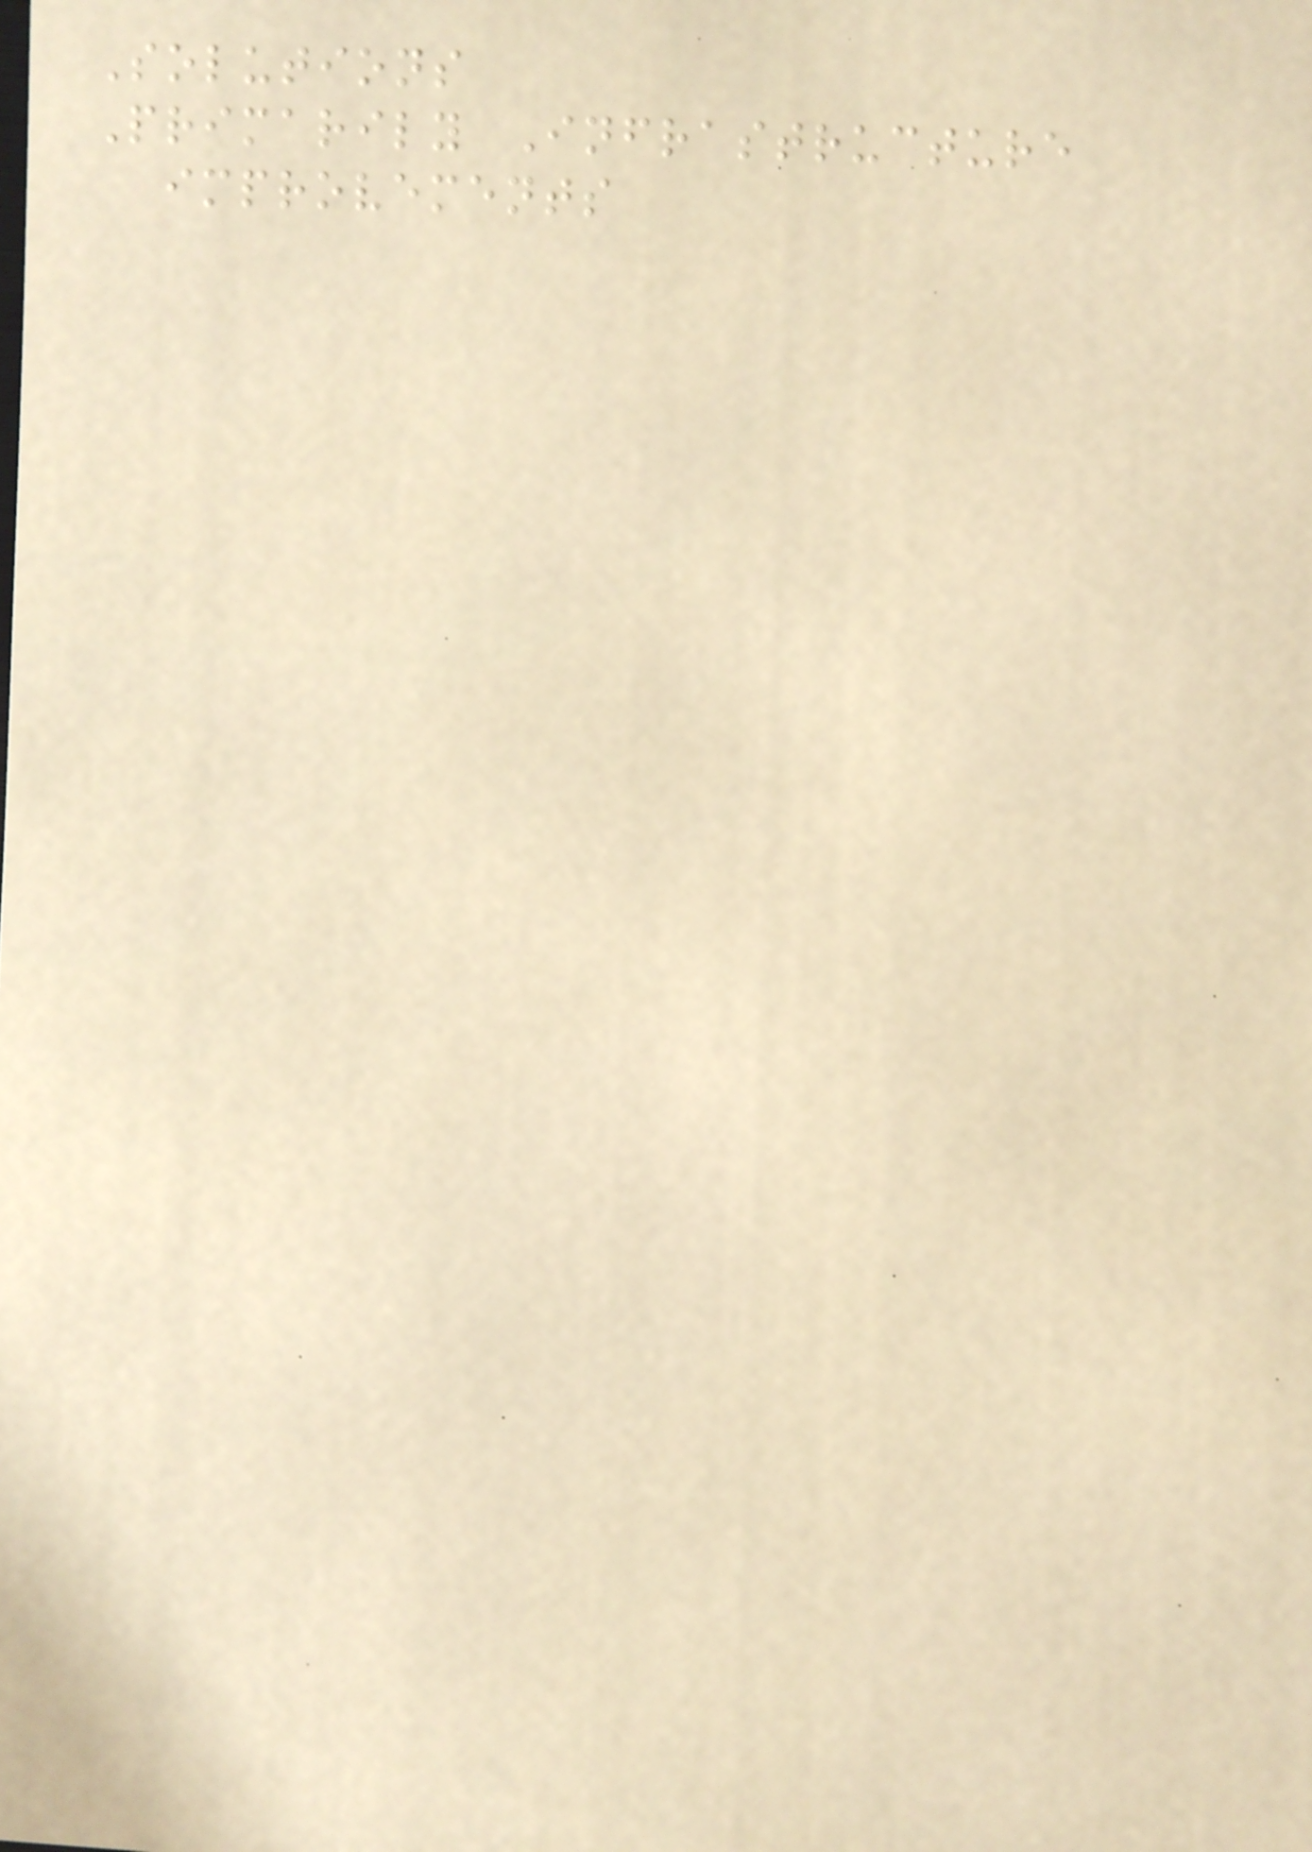Solutions
Primarily Infrastructure
improvements
